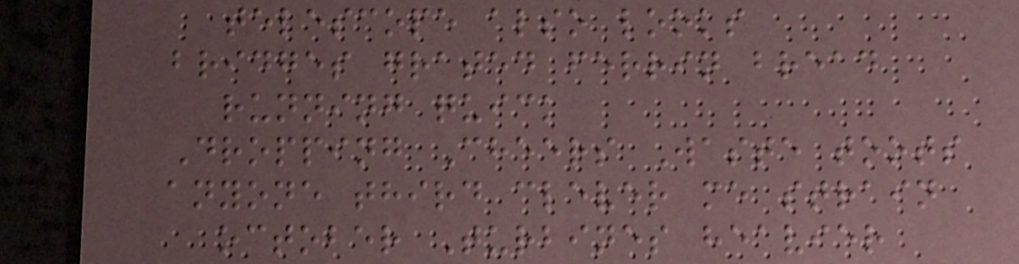telescope also looks
bridges grated ferrin bread
running quick
Dropping Cheers Waste toots
anyone third clever me strain
october Turbines heavier
